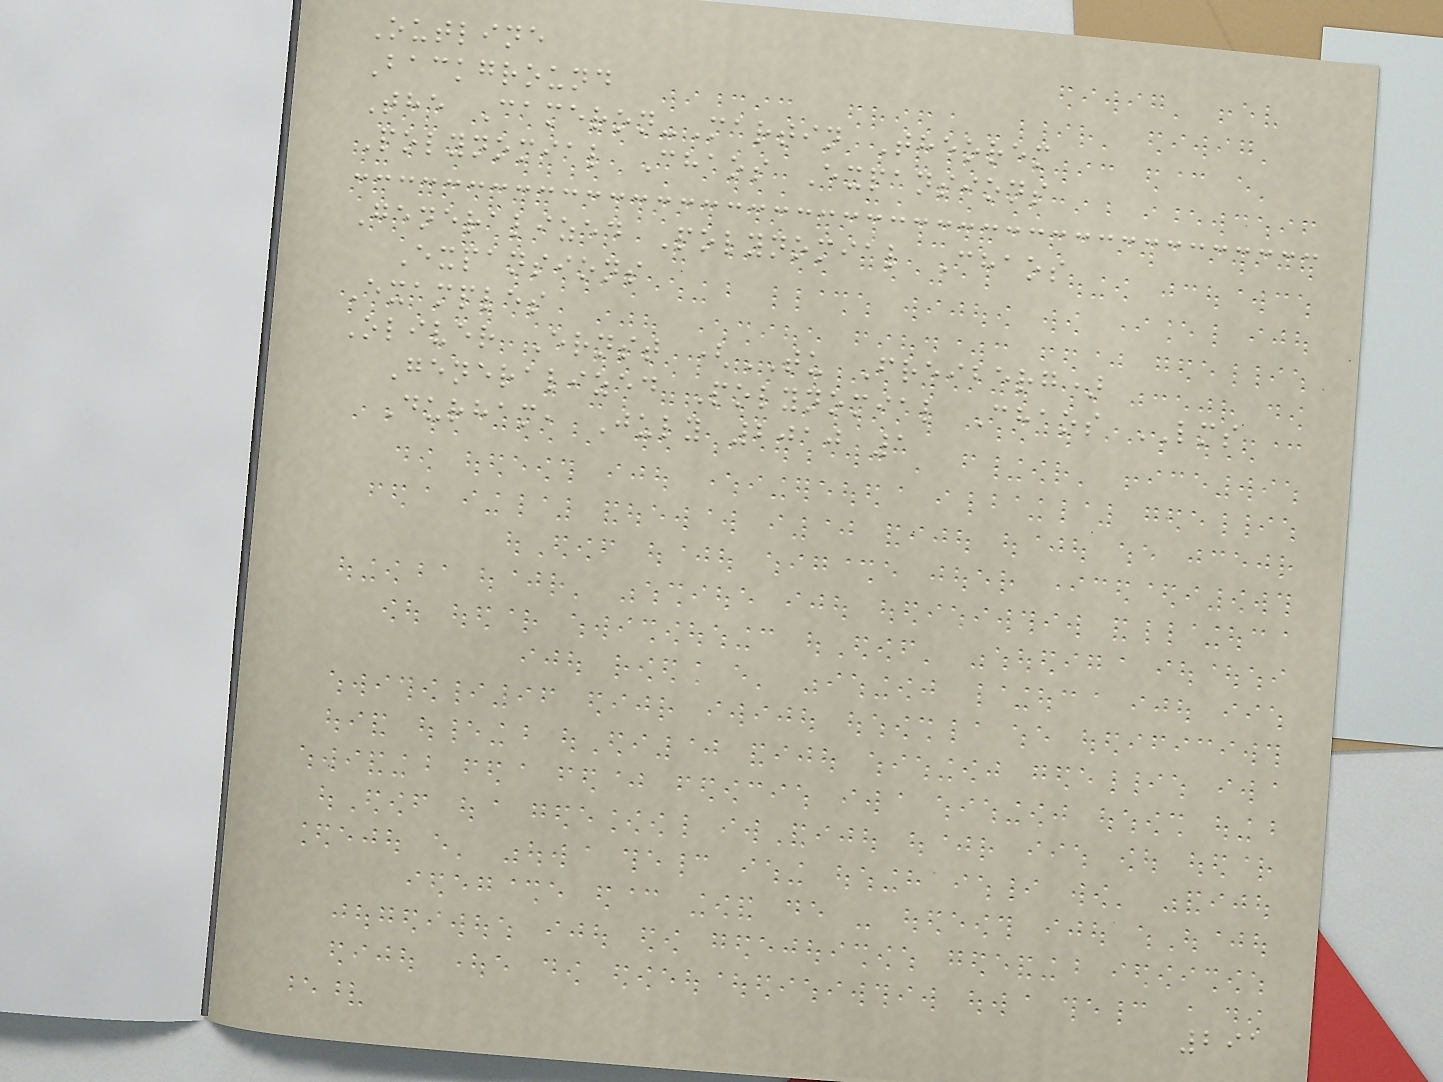Outline
Background
The Cameron-Martin Theorem
Polynomial Chaos Expansions
Generalized Polynomial Chaos
Expansions
Examples
Oliver Ernst (TU Freiberg)
Generalized Polynomial Chaos LMS
Durham, July 2010 1
291
